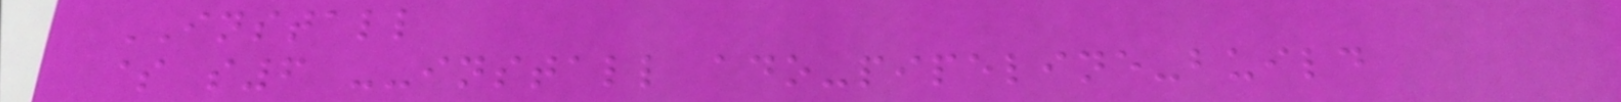INSTALL
$ s6 --install ado-pipeline-build
